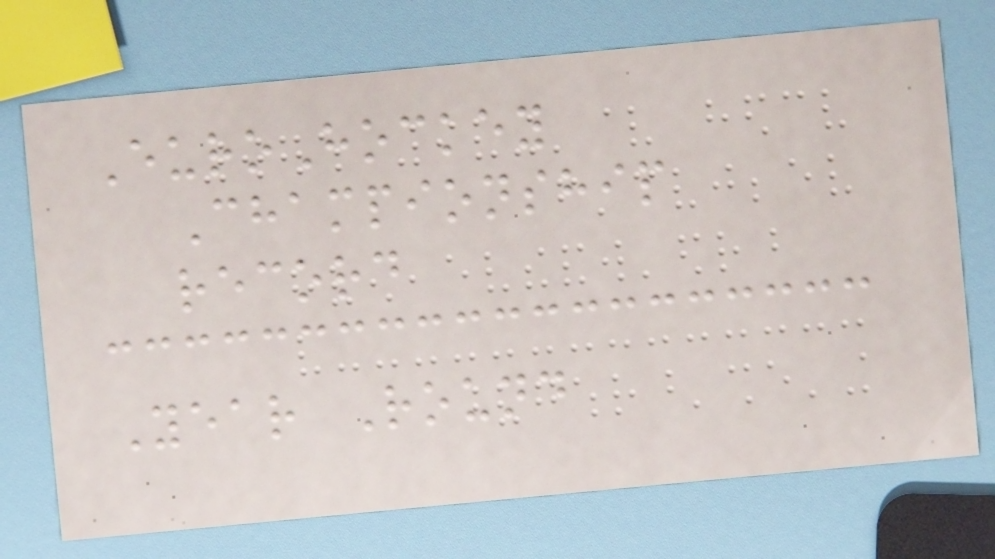EuroHockey
Championship
record
Year Round
